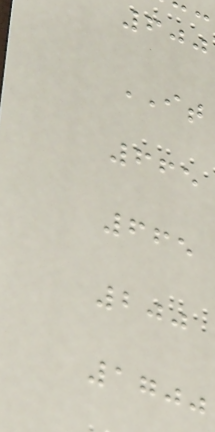600
IT
665
665
200
1700
